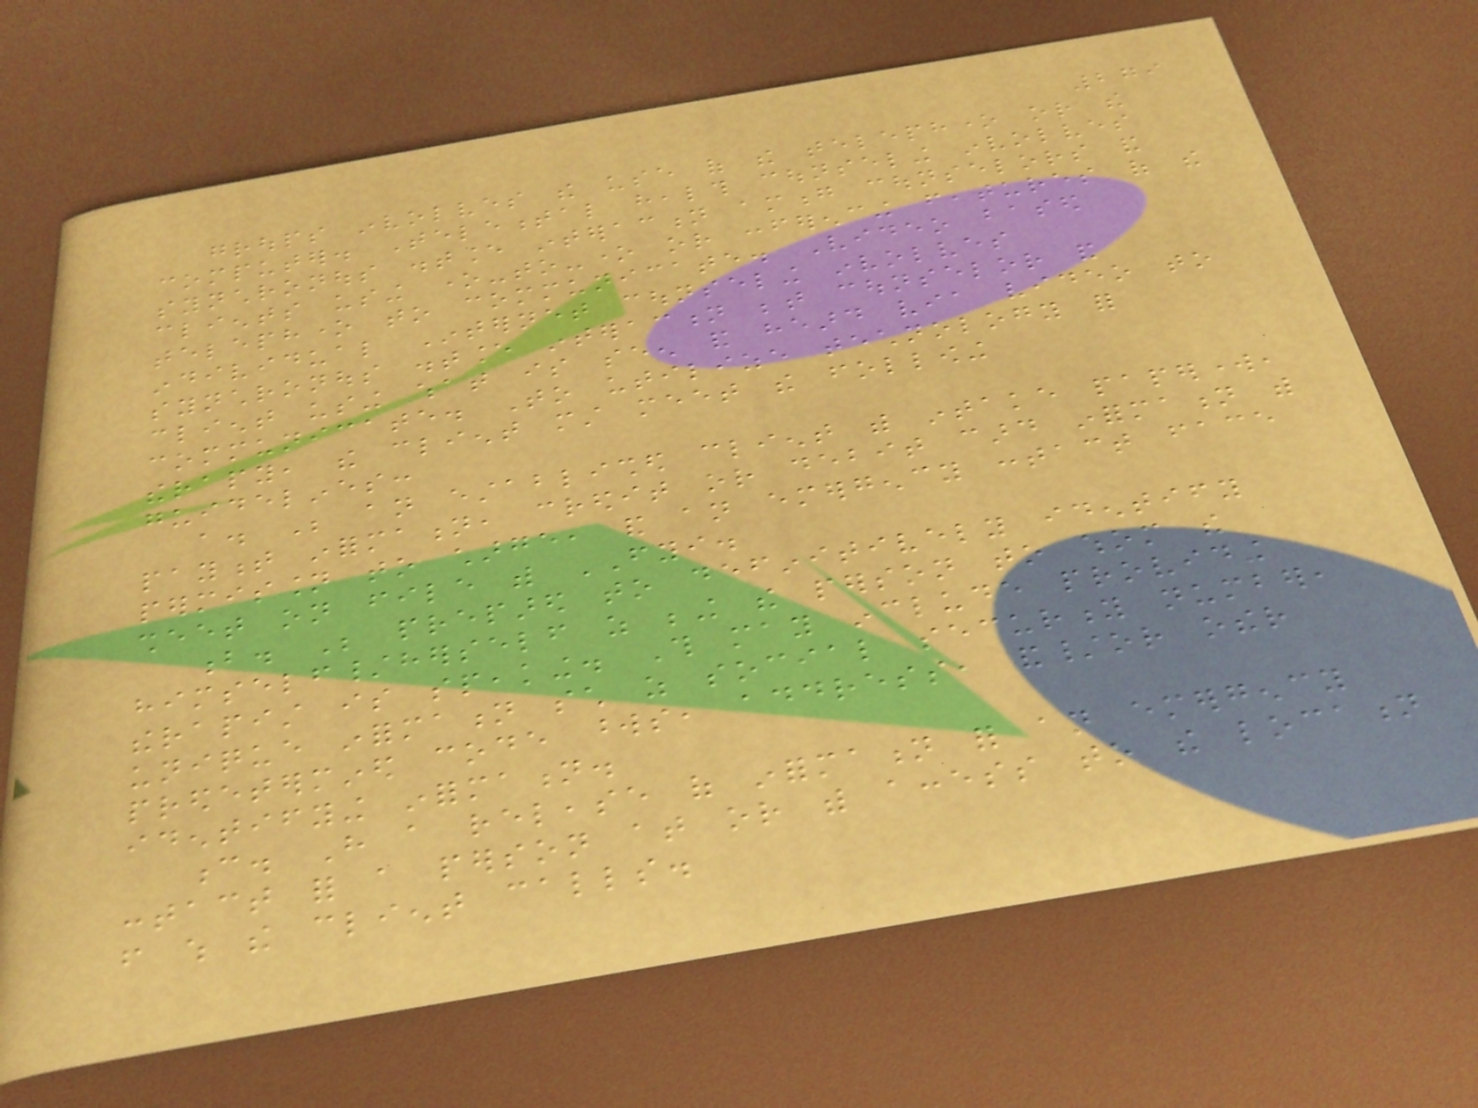279
groups involves the use of the telephone or the
computer. Telemental health counseling involves
synchronous distance interaction among counselors and
clients using one-to-one or conferencing features of the
telephone to communicate. Video based
individual Internet counseling involves
synchronous distance interaction between counselor and
client using what is seen and heard via video to
communicate. To utilize technology for
therapy, the client must meet the following
guidelines:
a. Be an established client with intake paperwork,
payment information, credit or debit card information with
permission to charge, and an emergency contact face
sheet on file with FYI.
b. Be prepared to definitively identify
himself/herself as being the person to whom the
therapist is speaking. This may include providing
unique information such as social security number,
predetermined code words, address, and/or other
identifying information.
c. Have a release of information for an emergency
contact for a person at or with access to the location
from which the client calls.
